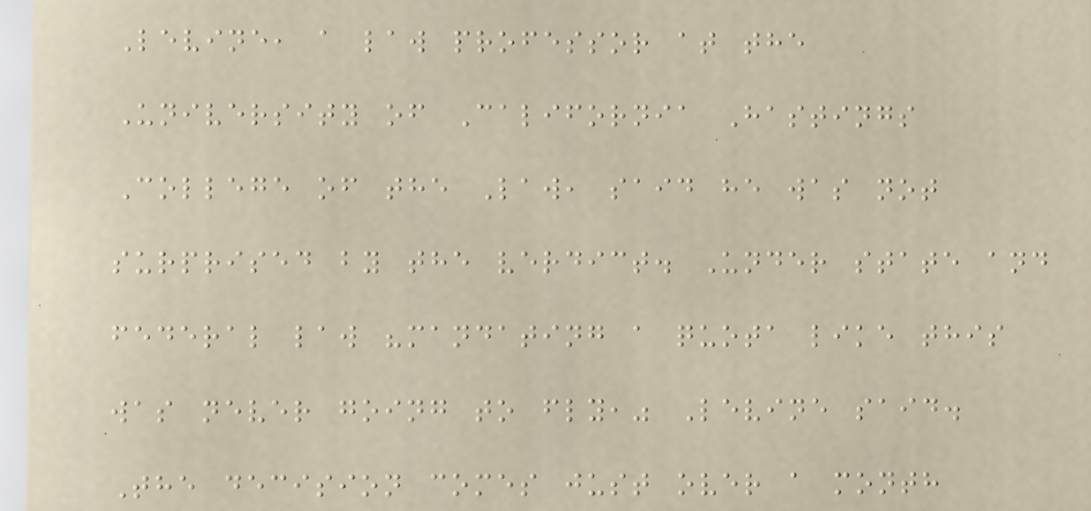Levine, a law professor at the
University of California Hastings
College of the Law, said he was not
surprised by the verdict. Under state and
federal law "mandating a quota like this
was never going to fly," Levine said.
The decision comes just over a month
